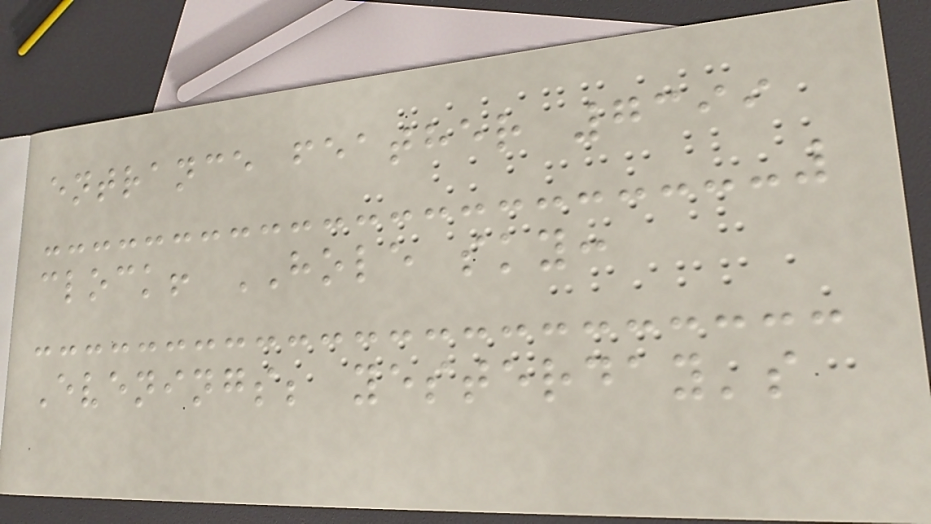entrance feather 7399
clock! HOLE sky:
Evenings; yesterday's
